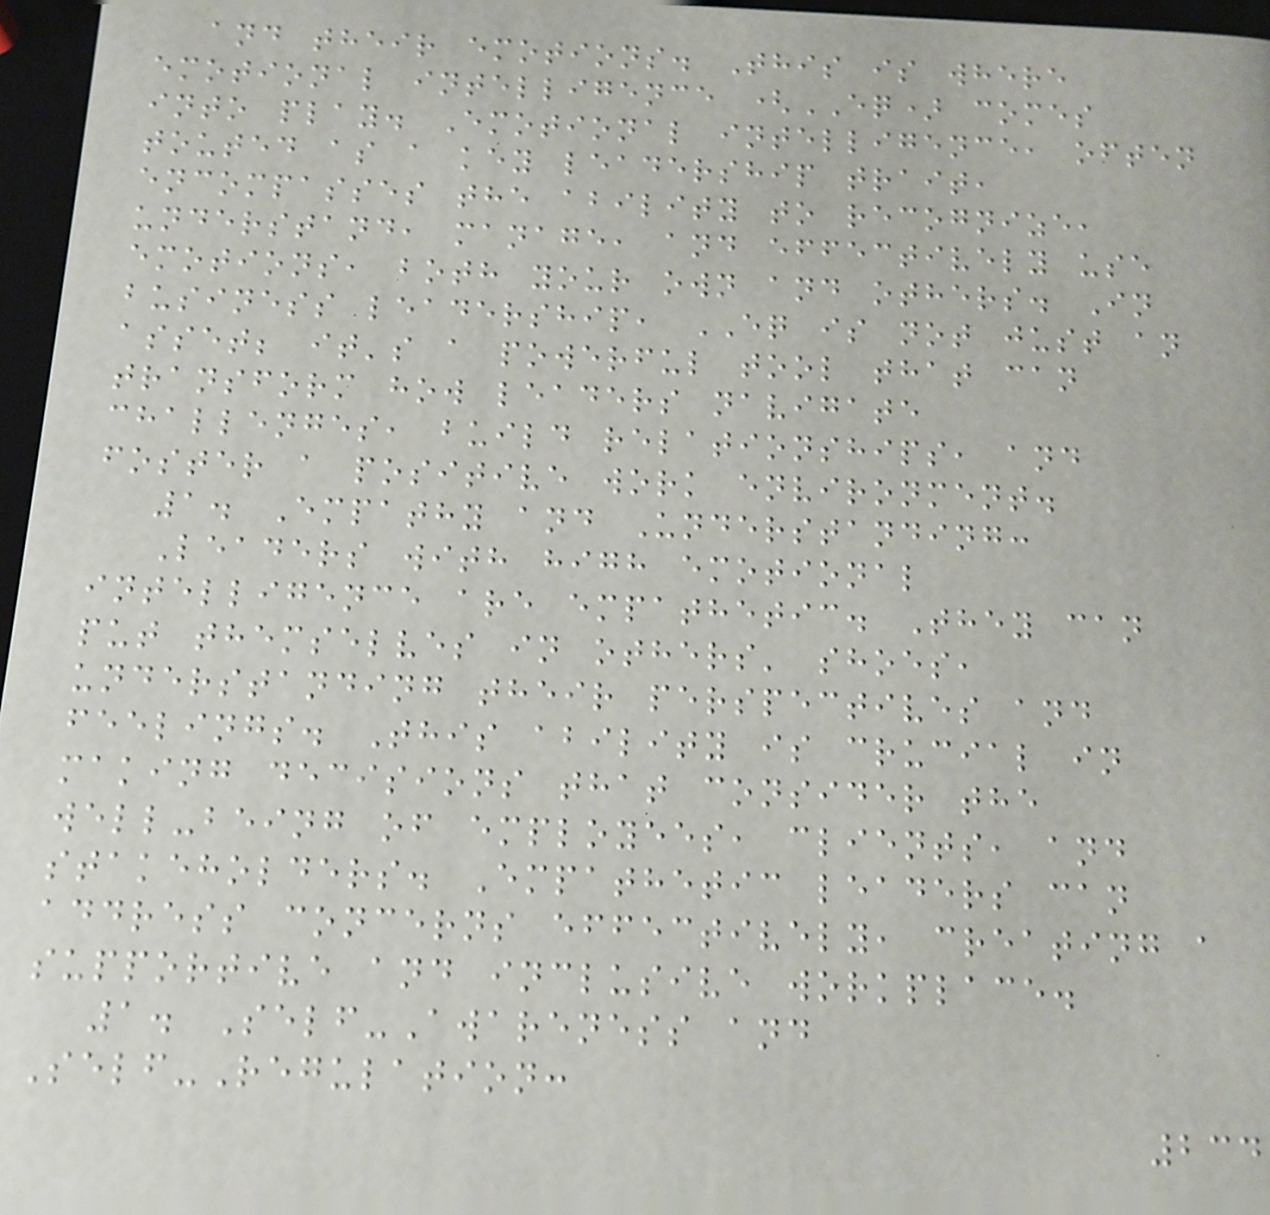and their emotions. This is where
emotional intelligence (EQ) comes
into play. Emotional intelligence, often
touted as a key leadership trait,
encompasses the ability to recognize,
understand, manage, and effectively use
emotions, both your own and others. In
business leadership, EQ is not just an
asset; it's a powerful tool that can
transform how leaders navigate
challenges, build relationships, and
foster a positive work environment.
1. Empathy and Understanding:
Leaders with high emotional
intelligence are empathetic. They can
put themselves in others' shoes,
understanding their perspectives and
feelings. This ability is crucial in
making decisions that consider the
well-being of employees, clients, and
stakeholders. Empathetic leaders can
address concerns effectively, creating a
supportive and inclusive workplace.
1. Self-Awareness and
Self-Regulation:
234
